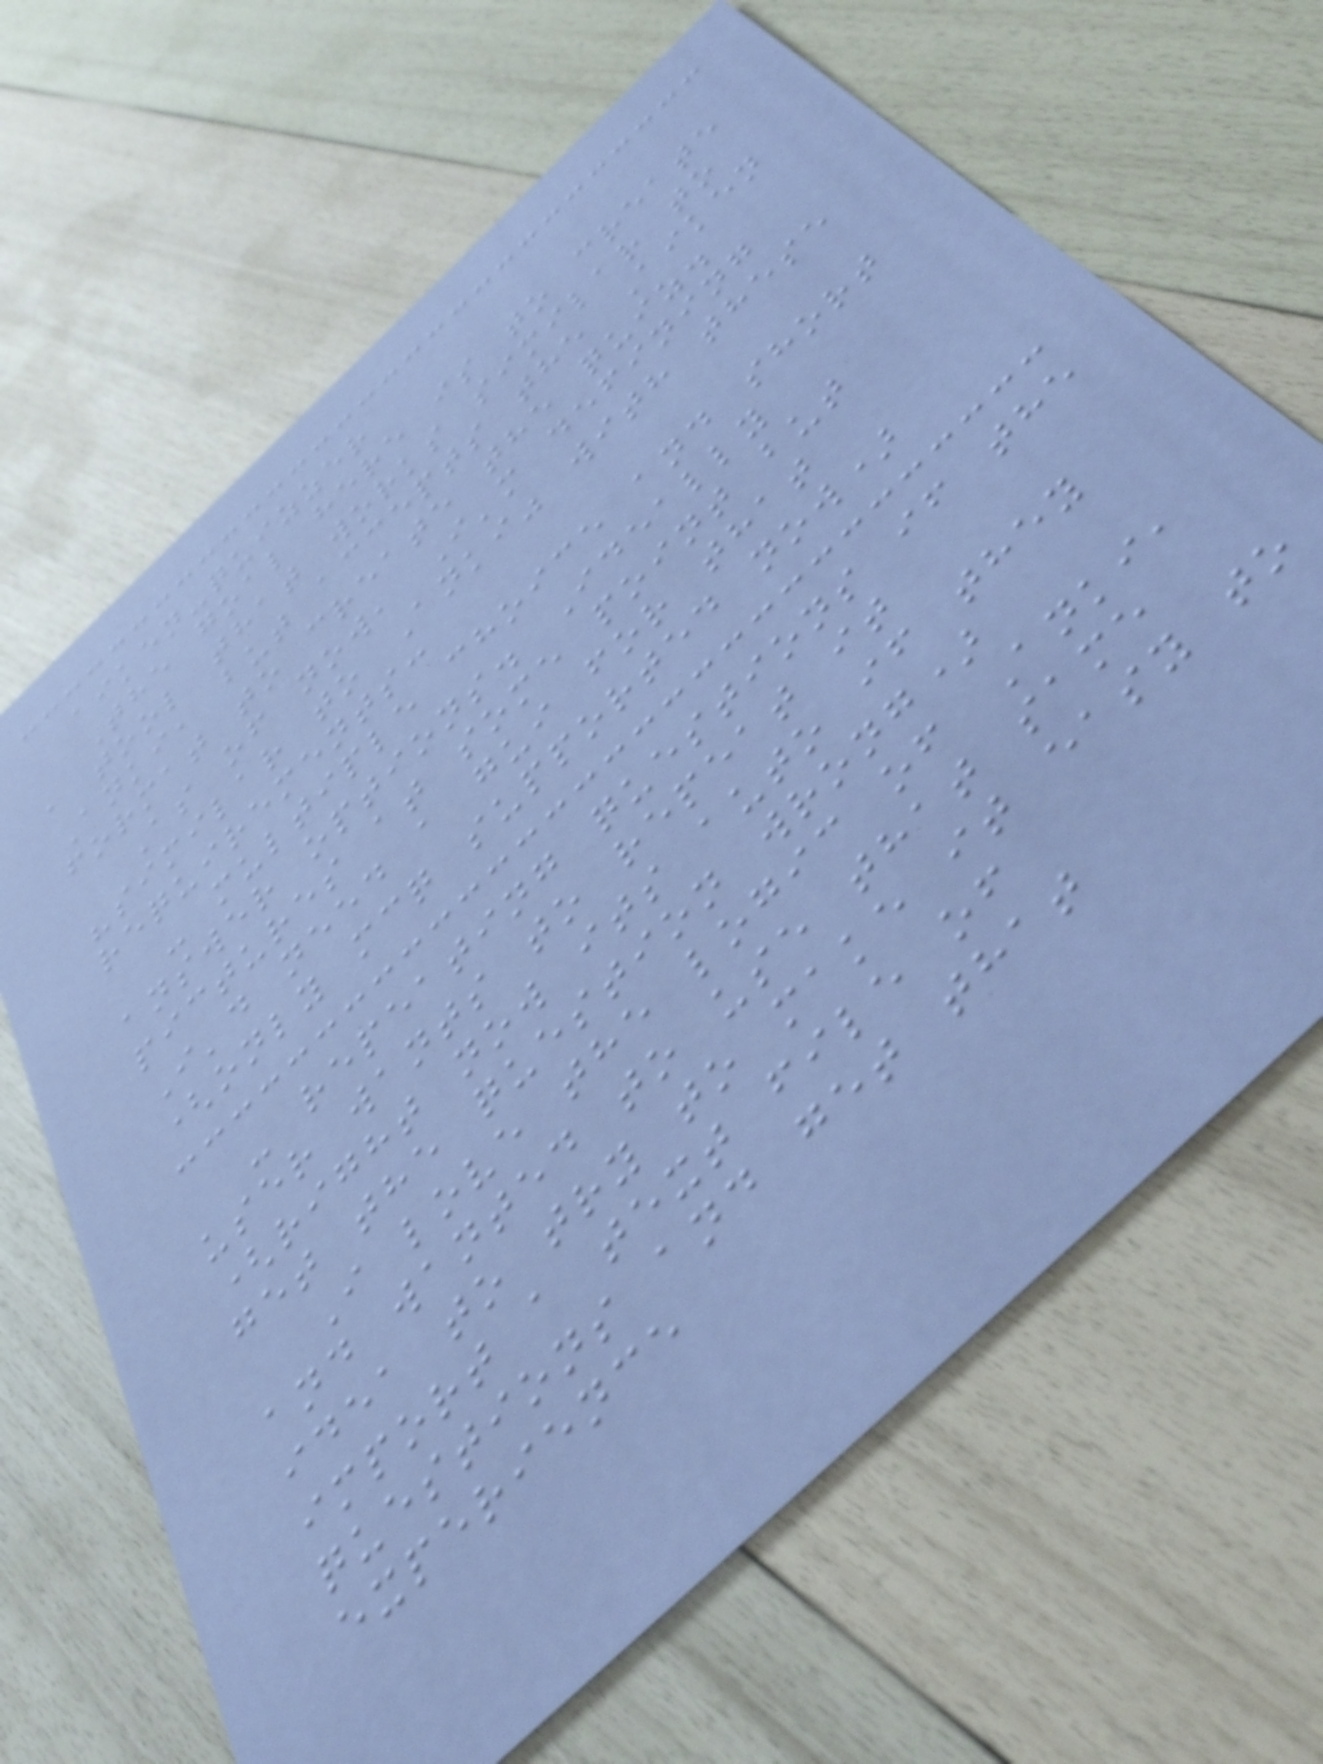aiken-quizzer
The goal here is to create
a tool that works similar to
Anki, but accepts the Aiken
format to create the quiz.
As of now, I'm defining
"similar to Anki" with these
requirements:
- multiple choice and short
answer options. Ideally
pictures at some point but
I'd need a gui for that
(only mcq supported now)
- repeating questions if the
user wants to repeat it
(right now its auto if they
get the question wrong)
I love the logic of Anki,
and wanted to use that same
idea to try to make it easy to
import a text file of
questions and get that
experience
